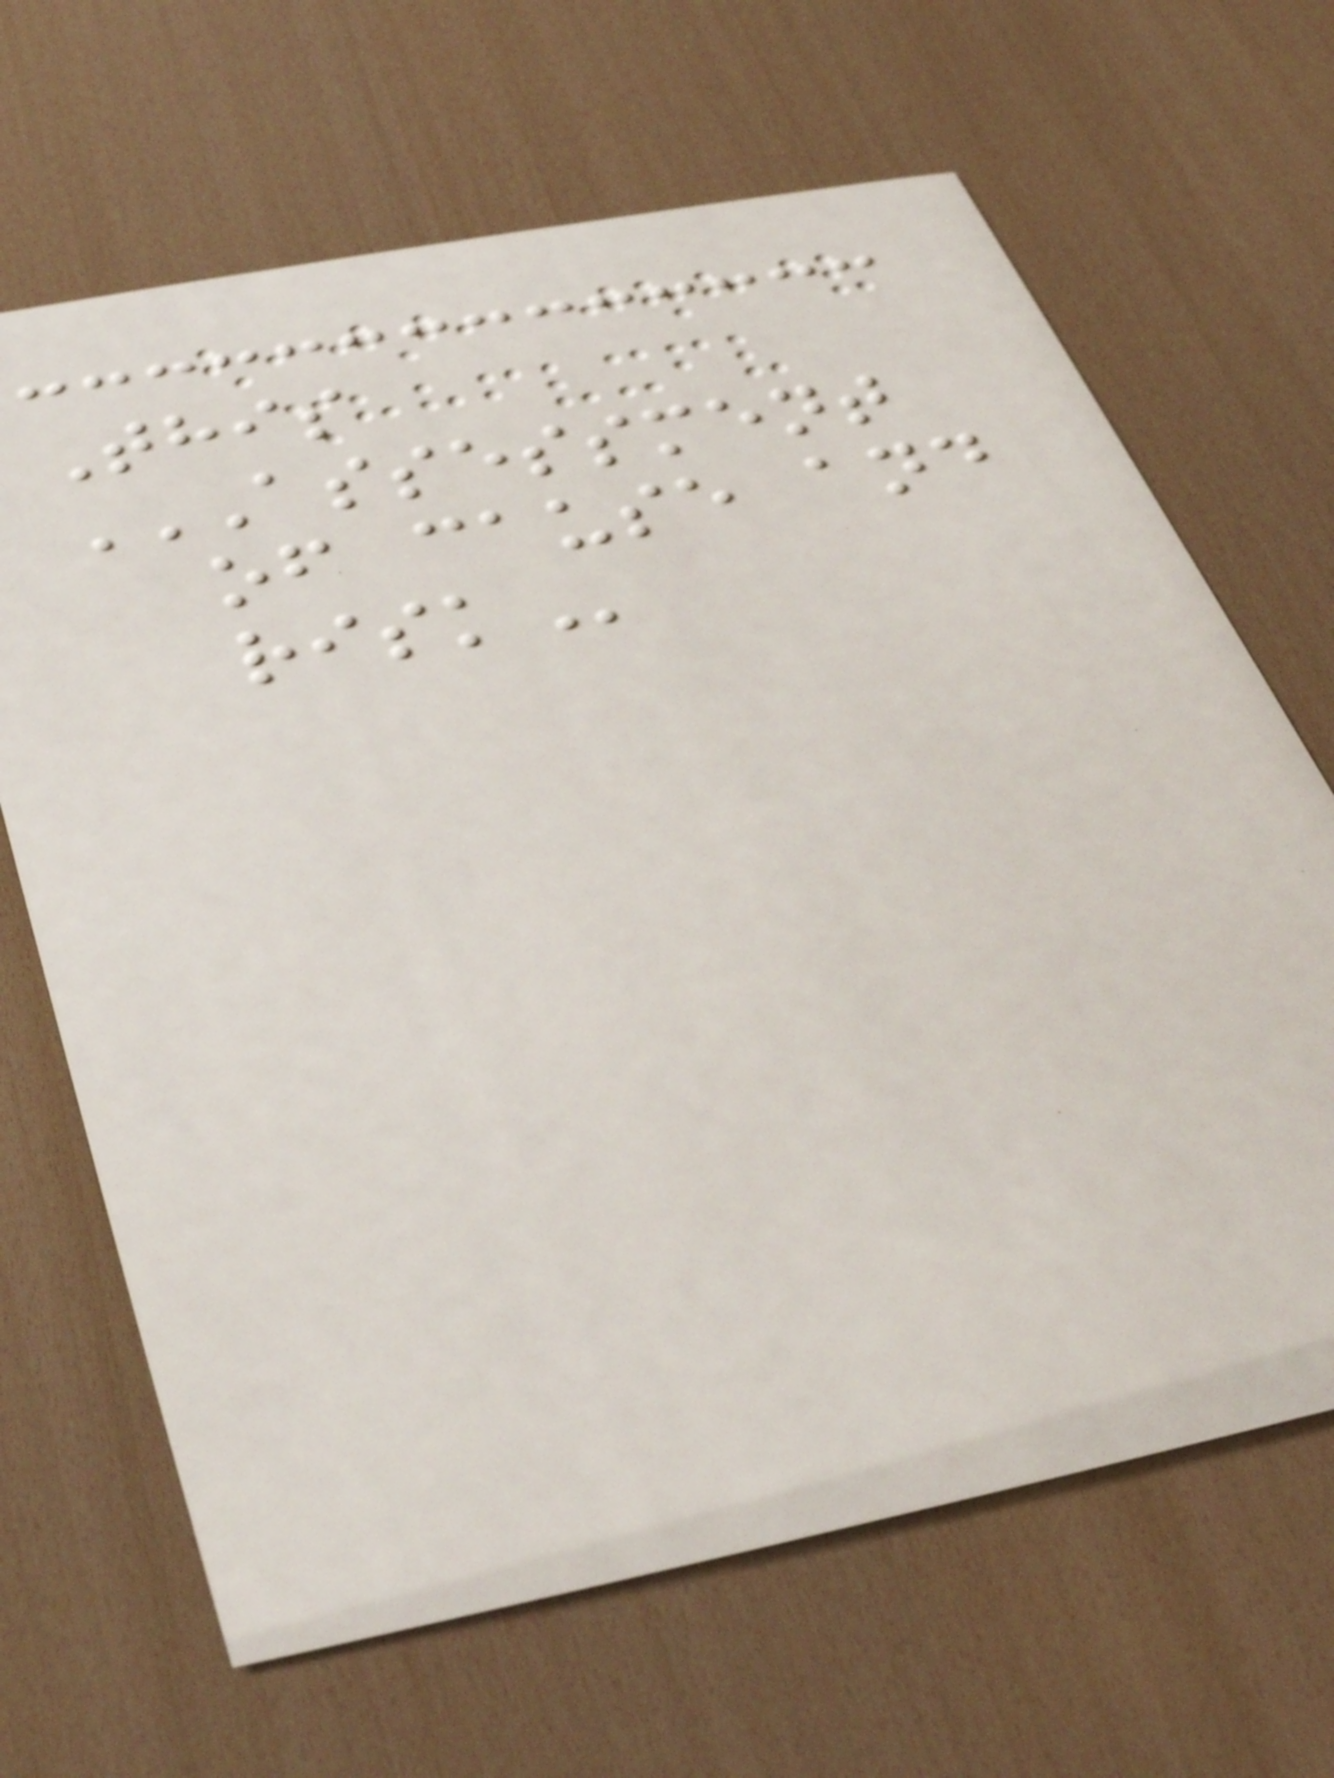This
ASSESSMENT
OF CAUSE AND
RISK
